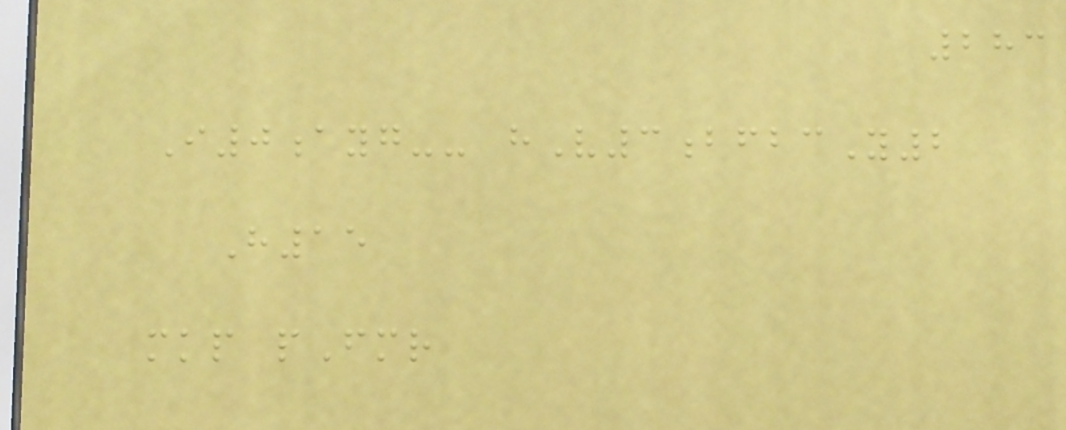283
I0ayg-- hV3bfbcY2
H15
mkp pFmr
